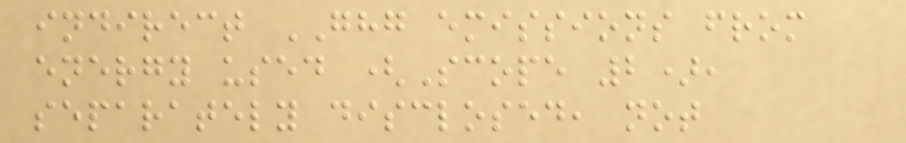indirect GHG emissions from
energy used (Scope 2),
separately disclosed, not
